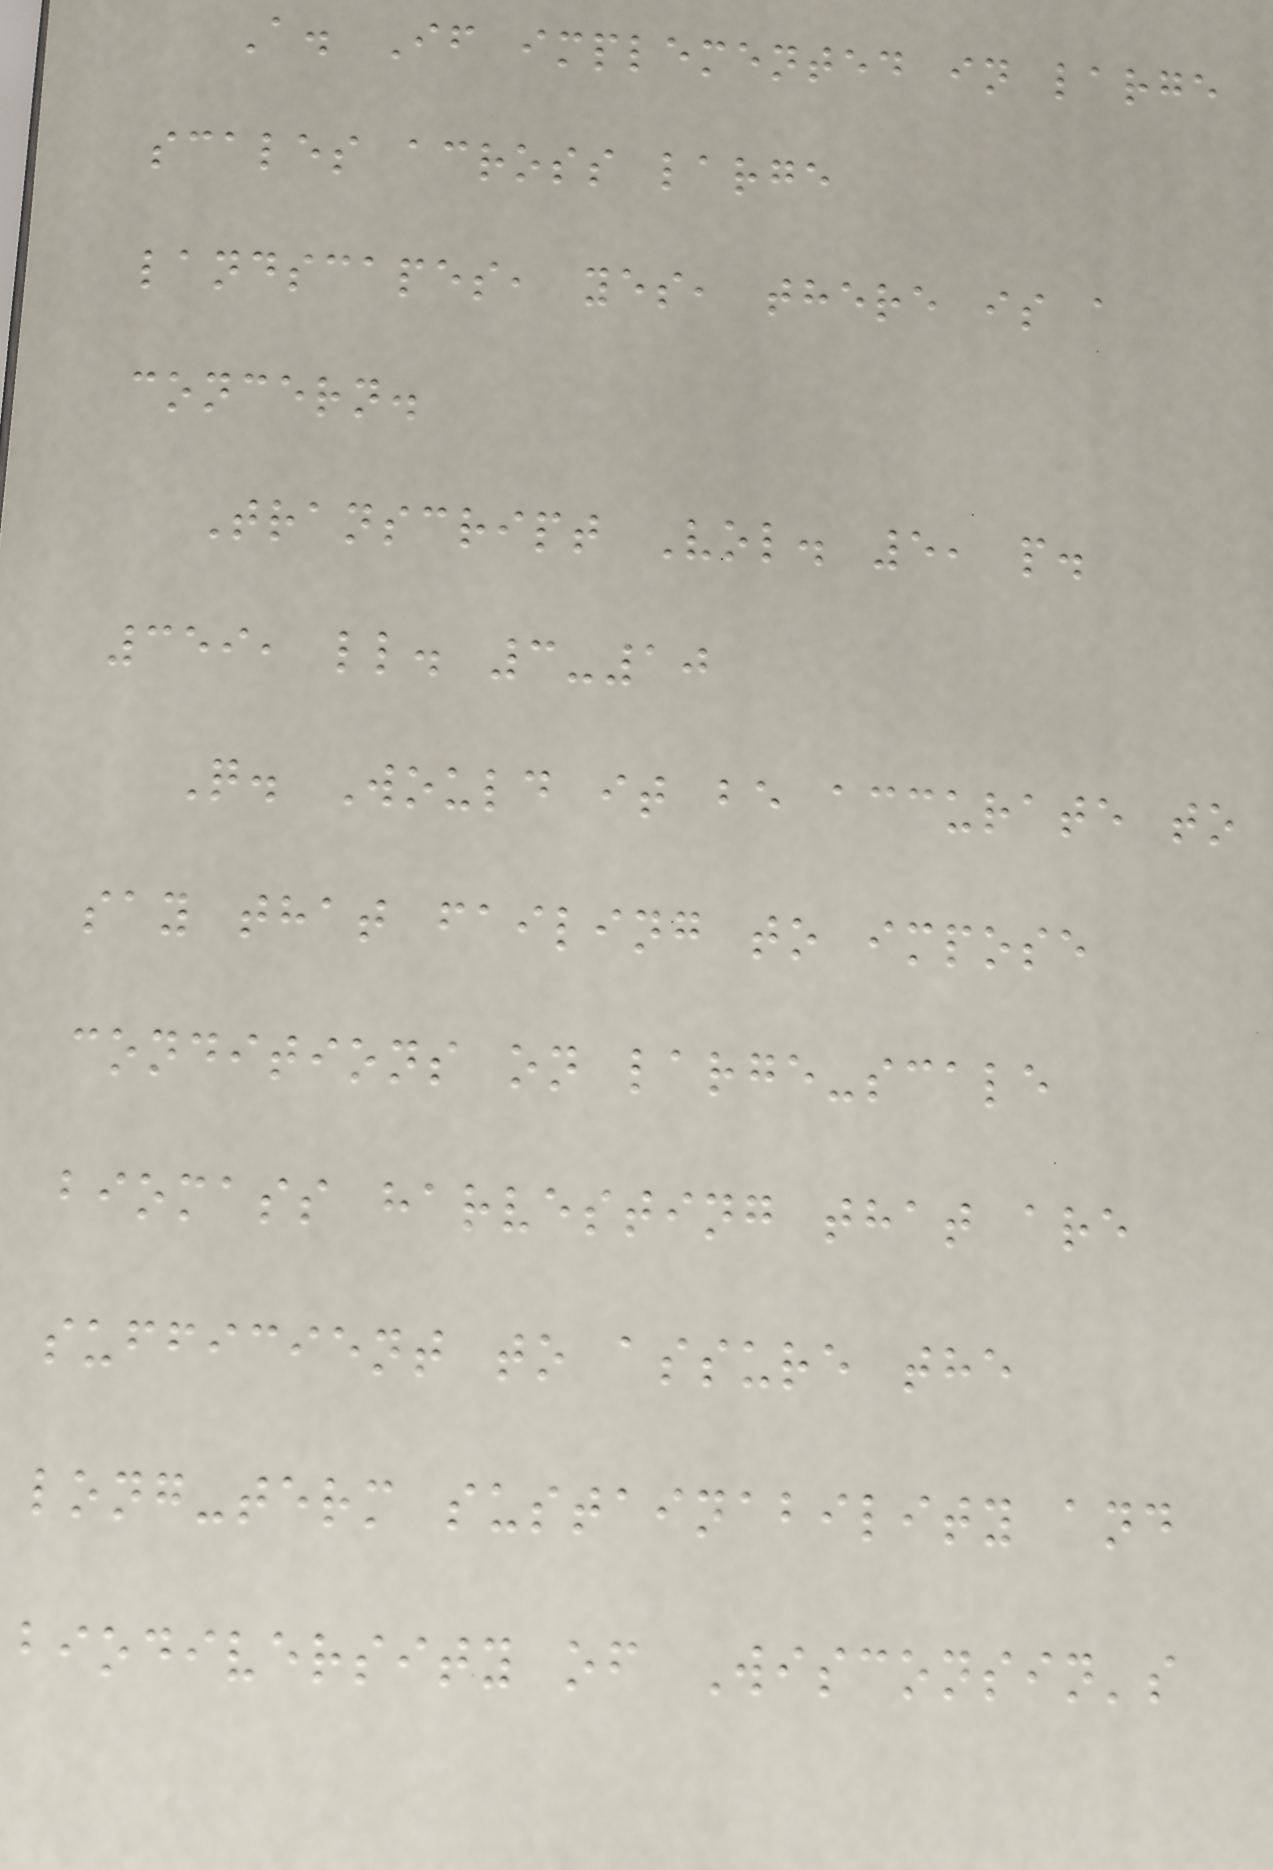A. If implemented in large
scales across large
landscapes, yes, there is a
concern.
Transcript Vol. 5, p.
359, ll. 3-10
Q. Would it be accurate to
say that failing to impose
conditions on large-scale
biomass harvesting that are
sufficient to assure the
long-term sustainability and
biodiversity of Wisconsin's
